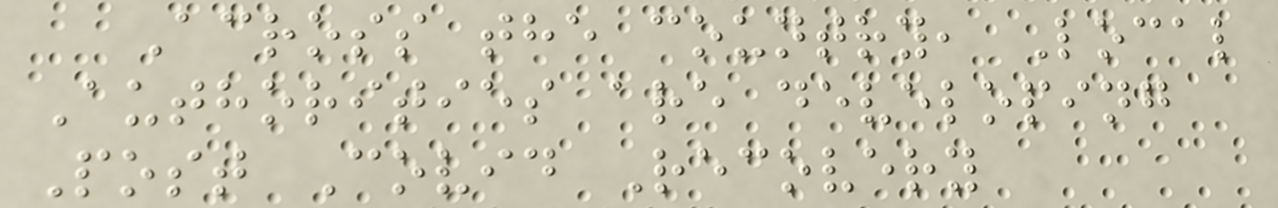Across the country, Local
Authorities are developing
Post Covid Recovery
